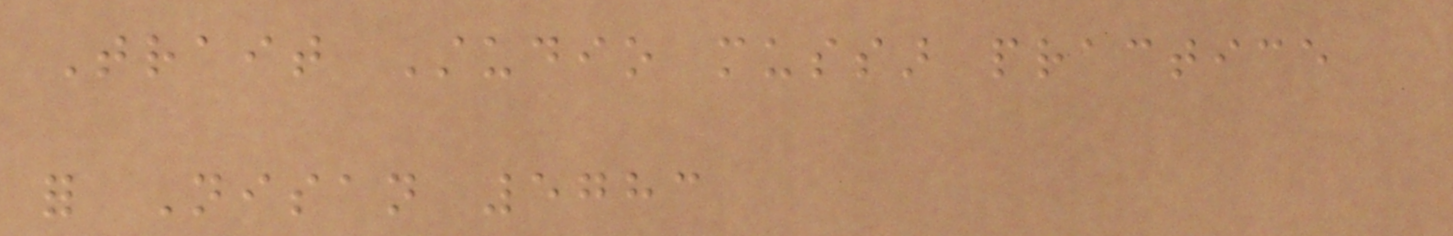Trait Studio mussar practice
for Nisan 5783
